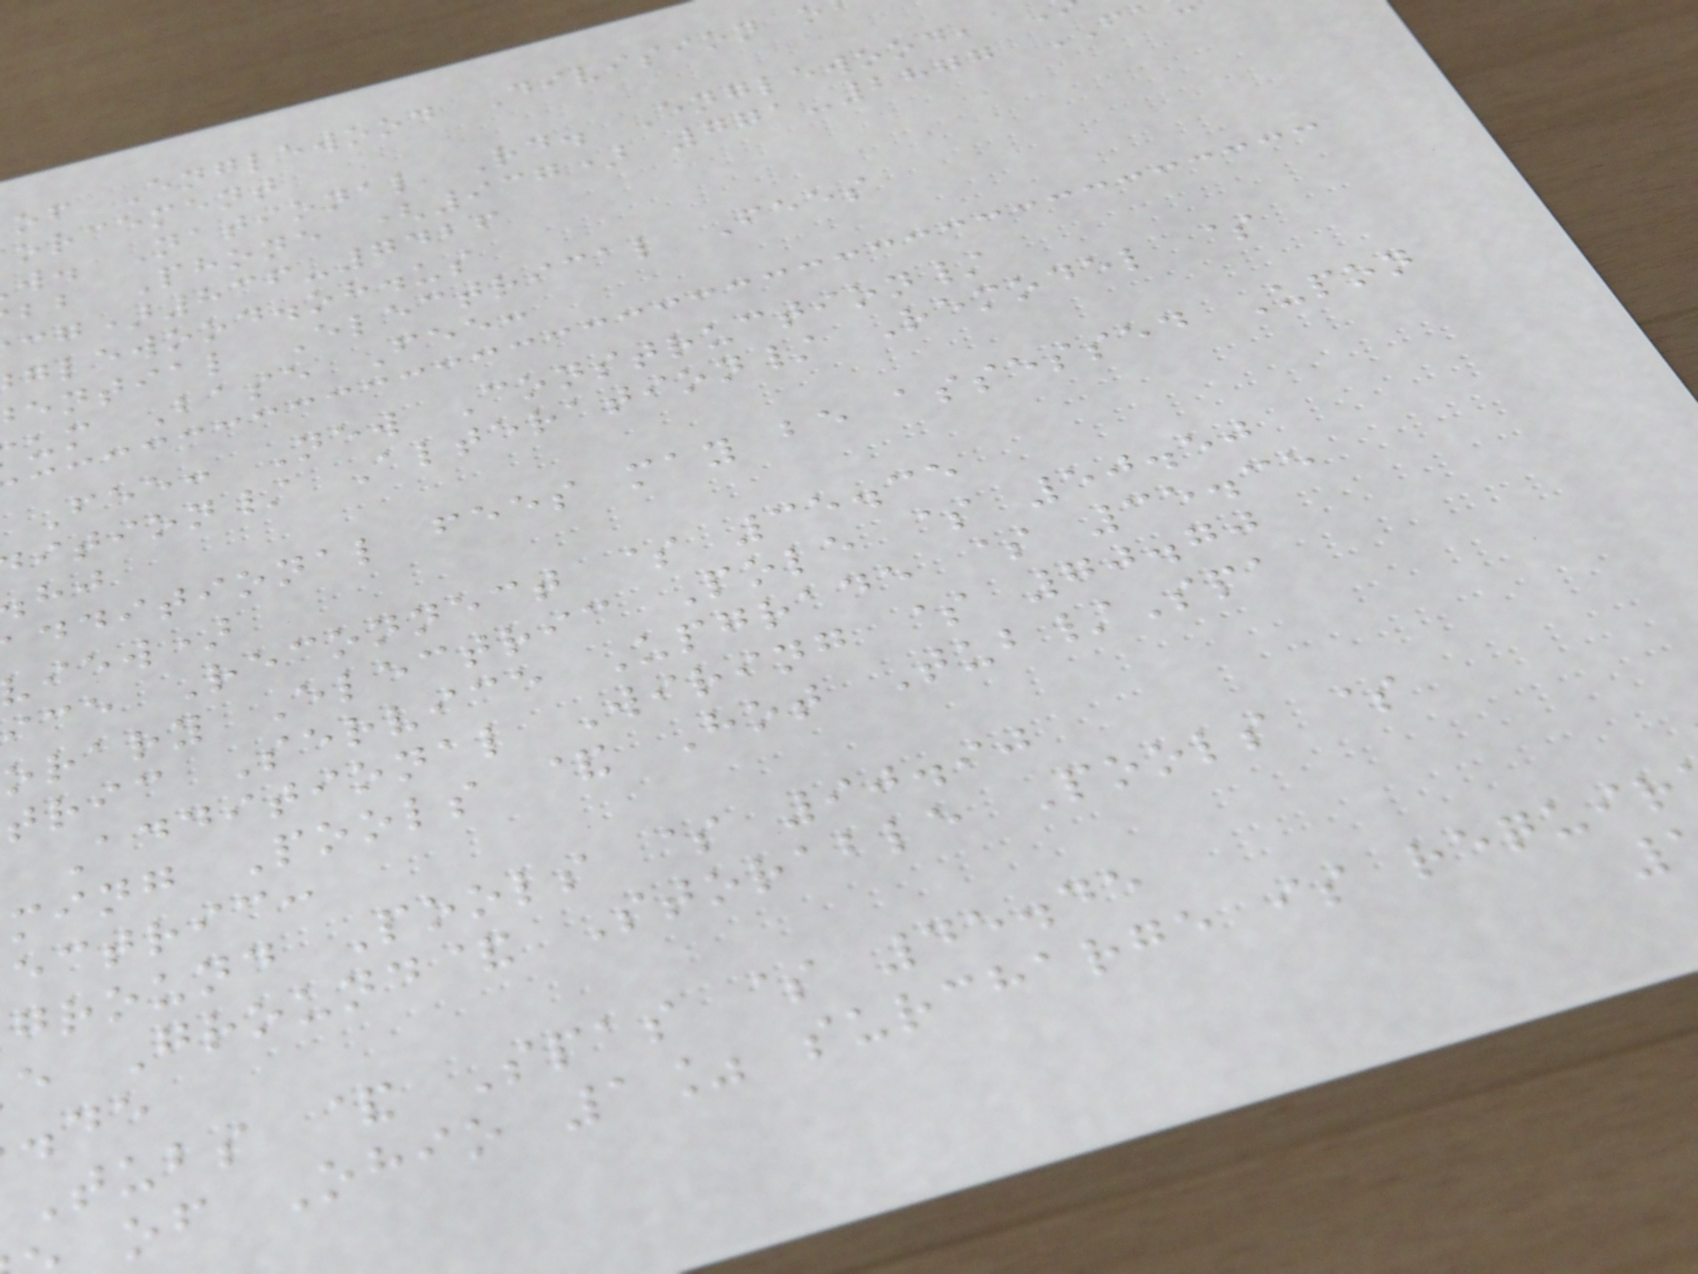of Englewood Division o
orcement
w. National Rd. Englewood,
bb Phone (937) 771-2877
)836-7426
glewood.oh.us
ential Electrical Fees
um Base Fee:
Fee: New Construction/
ition/ Alteration/ Remodel $
dditional fees may be assessed Upon
iew)
ice Reconnect $ 35.35
orary Electric Pole $ 50.50
tric Service Upgrade $ 35.35
Additional Wiring $ 70.70
ming Pools & Hot Tub/Spa
ectric:
ground Pools $ 90.90
e Ground& Storable Pools $
Tubs & Spas $ 45.45
of Ohio 1% surcharge is requir
